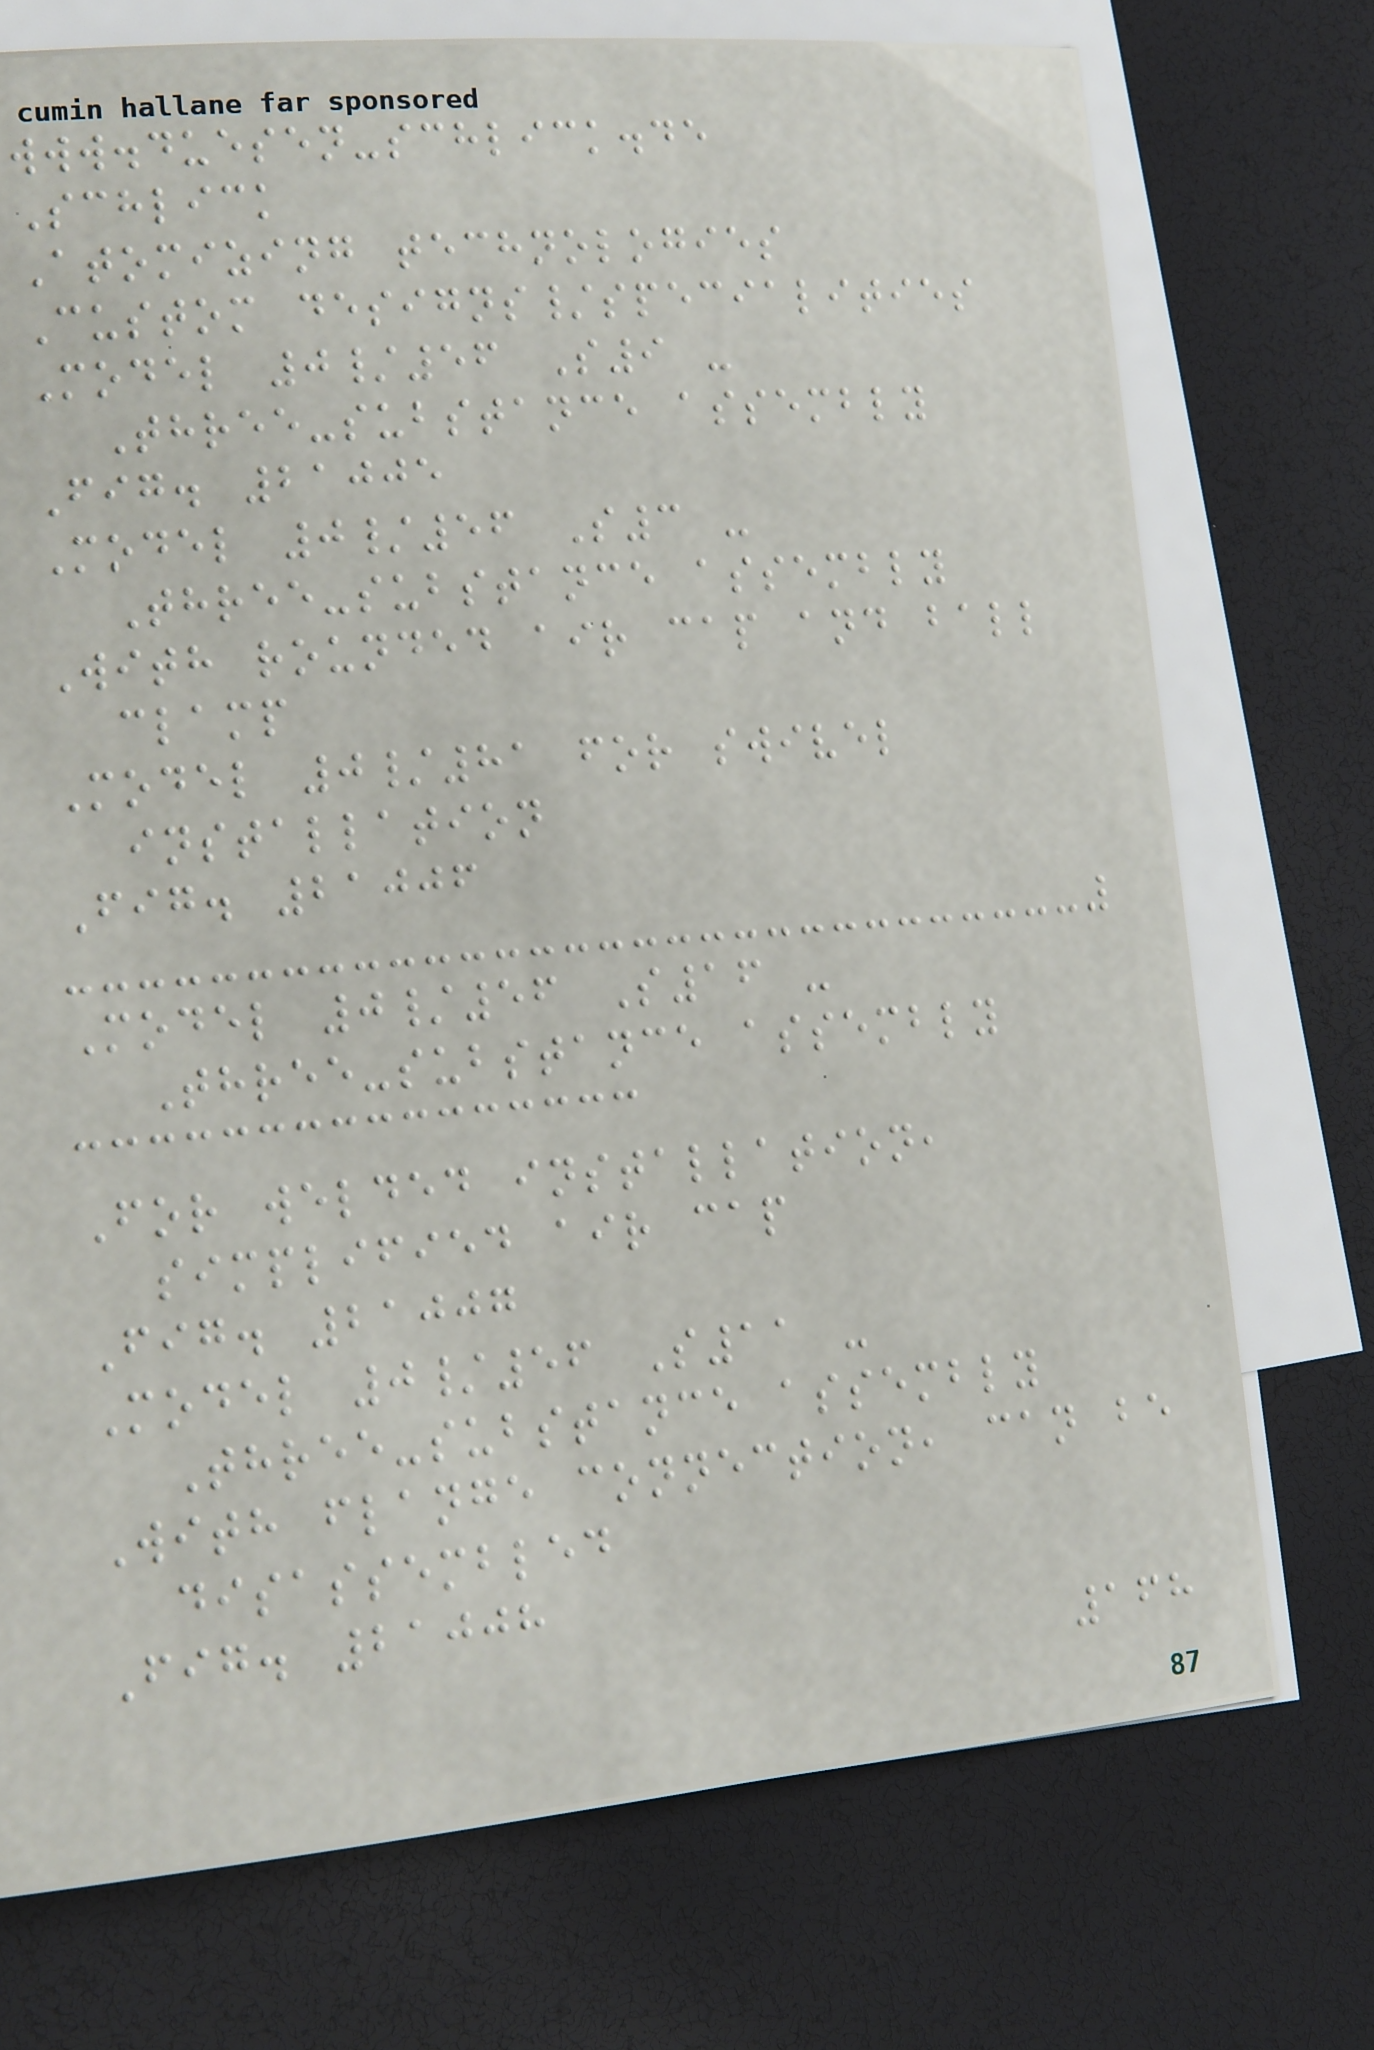www.duesen-schlick.de
Schlick
Atomizing technologies
Custom designs/specialities
Model 0/56 S9 -
Three-substance assembly
Fig. 21005
Model 0/56 S3 -
Three-substance assembly
With rounded air cap and ball
clamp
Model 0/81 for swivel
installation
Fig. 21006
Model 0/56 S16 -
Three-substance assembly
For welded installation,
simplified air cap
Fig. 21007
Model 0/56 S11 -
Three-substance assembly
With flange connection, can be
disassembled
Fig. 21008
168
